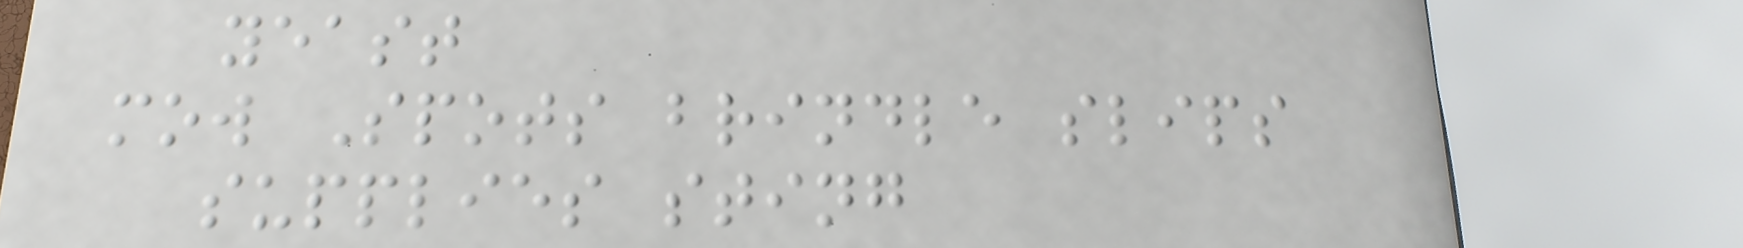yeast
mow Spots brindle slips
supplies sting
